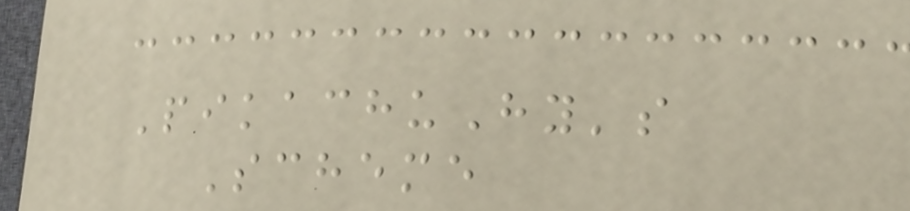PikachuHy's
Scheme
